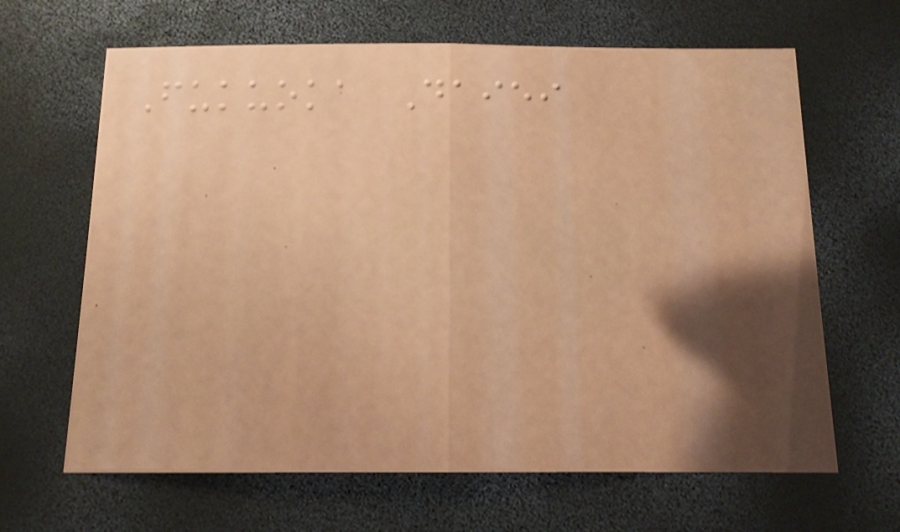Fukuoka Daiei
